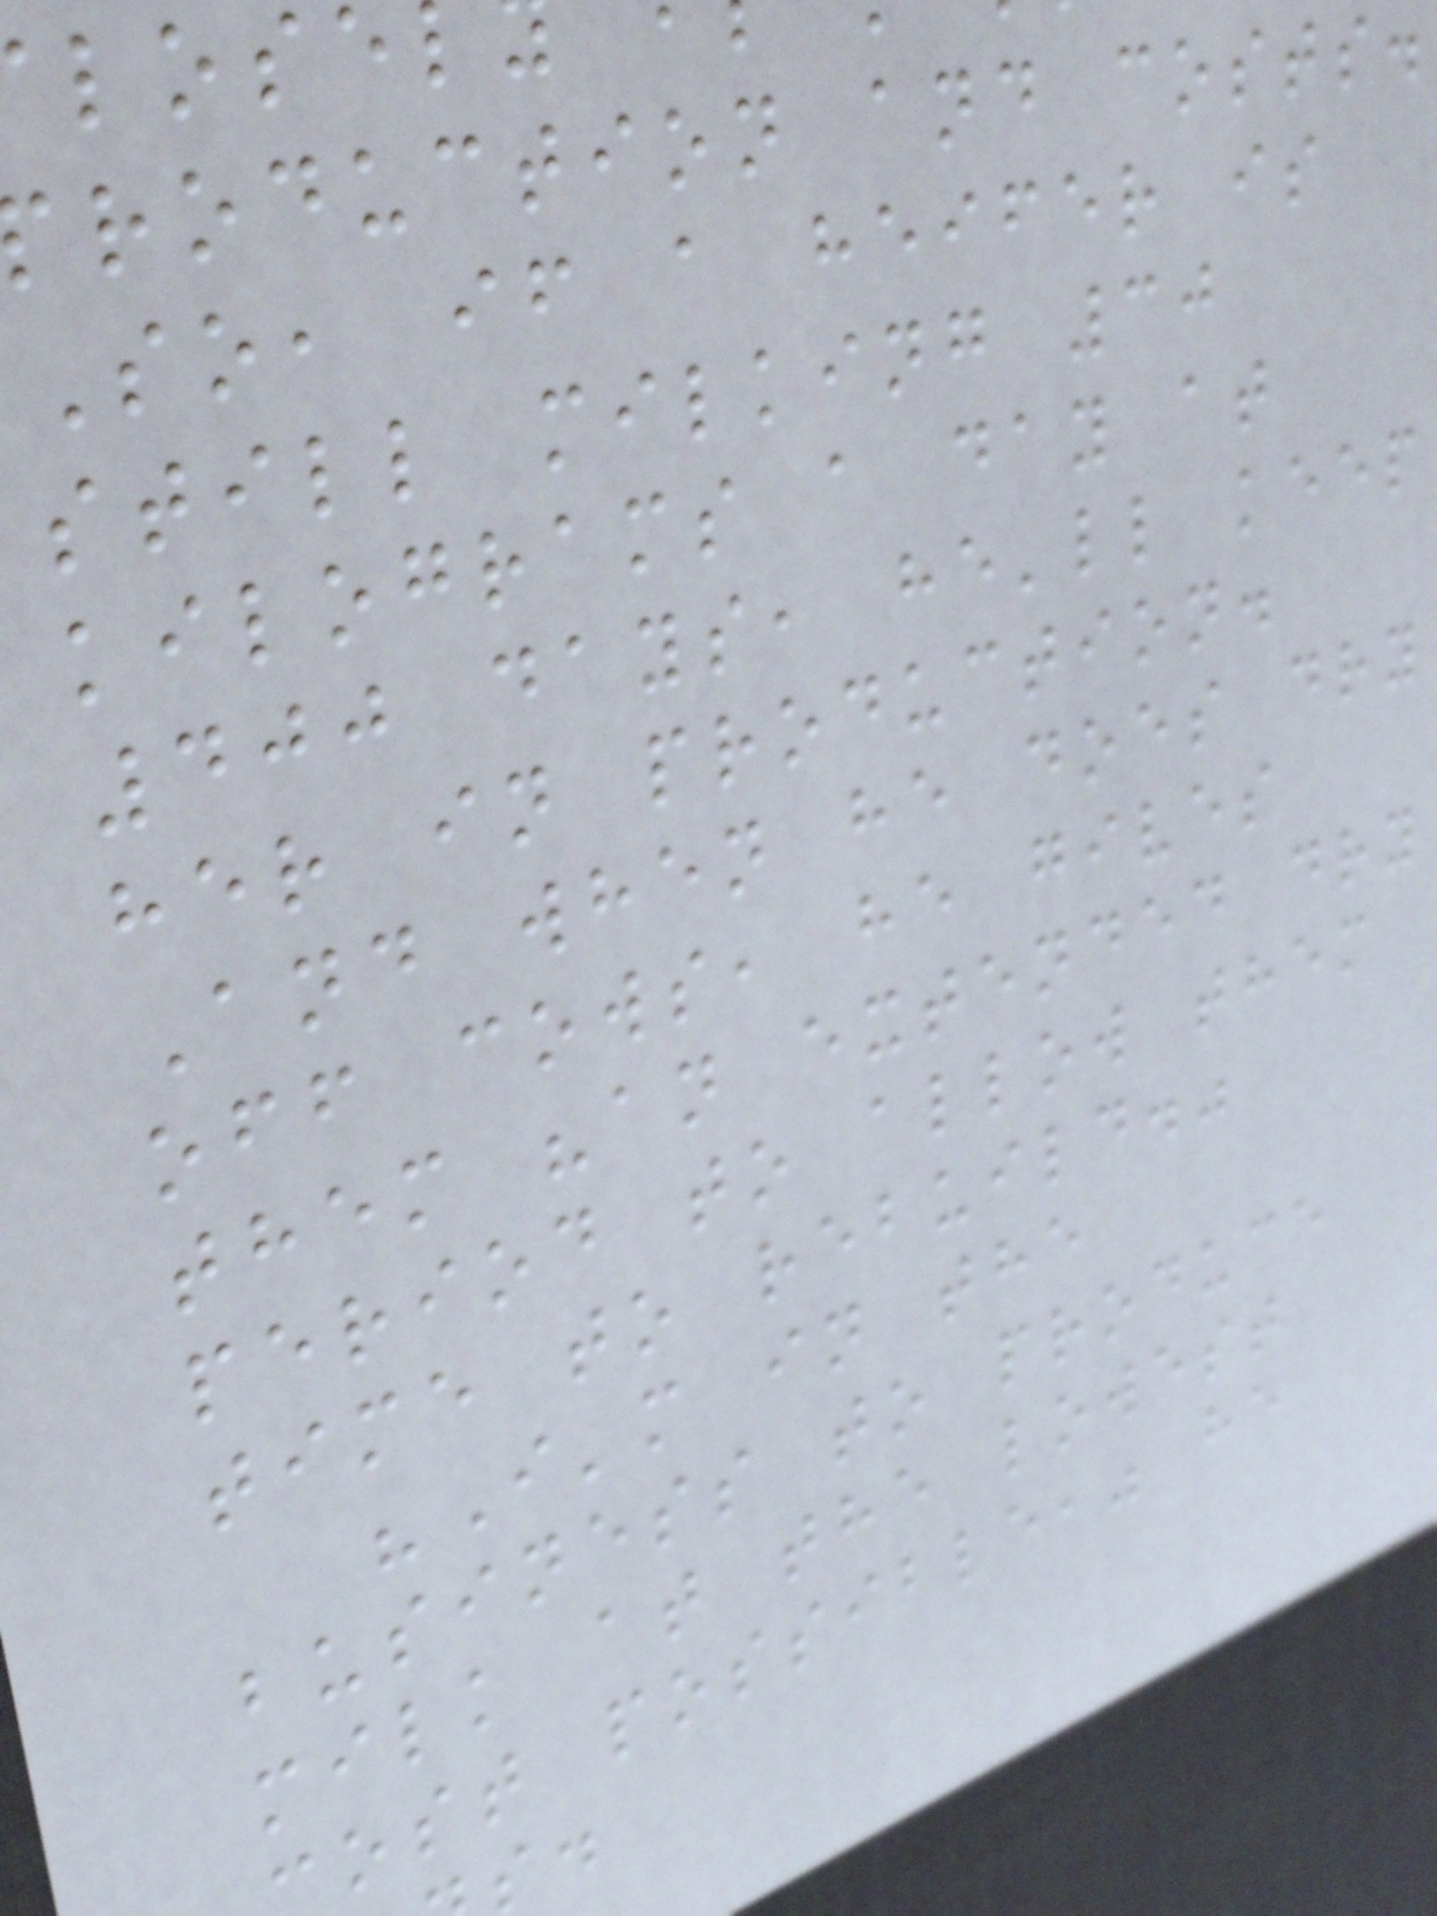roduction and costs.
So, if a heifer is
still milking 30
kilograms a day at
400 days, he'll keep
her in production.
And when he does dry
off cows, he gives
them "an extended dry
period to allow them
time to rebuild."
"I'm in the
business to produce
milk at the lowest
ost possible," he
